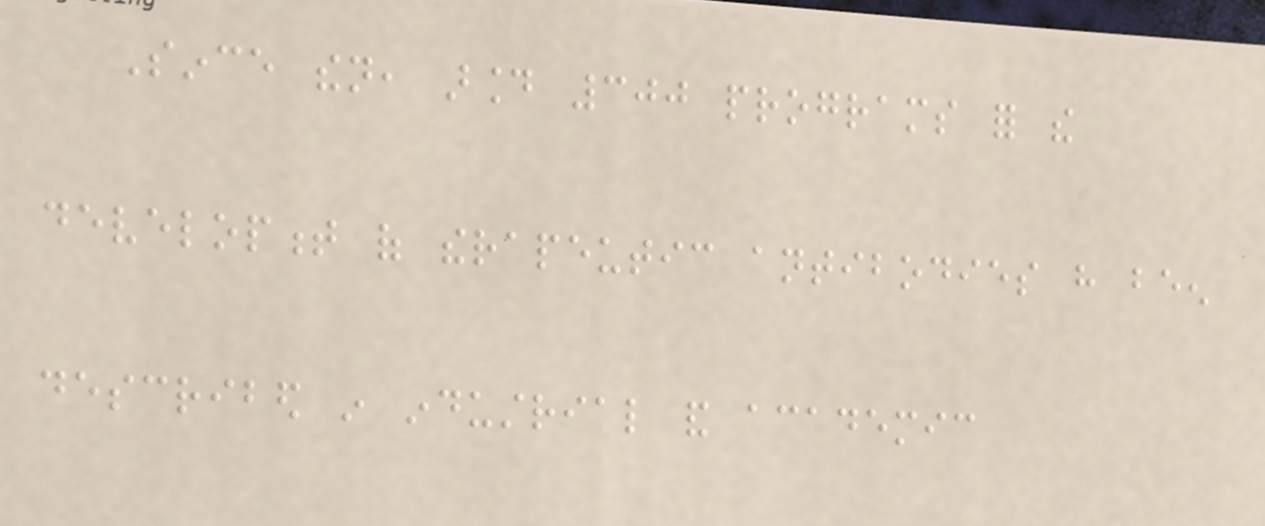Since then, around 300 programs for the
development of therapeutic antibodies have been
described in industrial and academic
